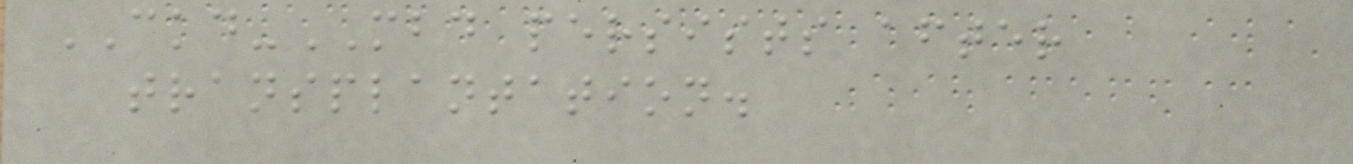CKD-MBD persists after
transplantation.
